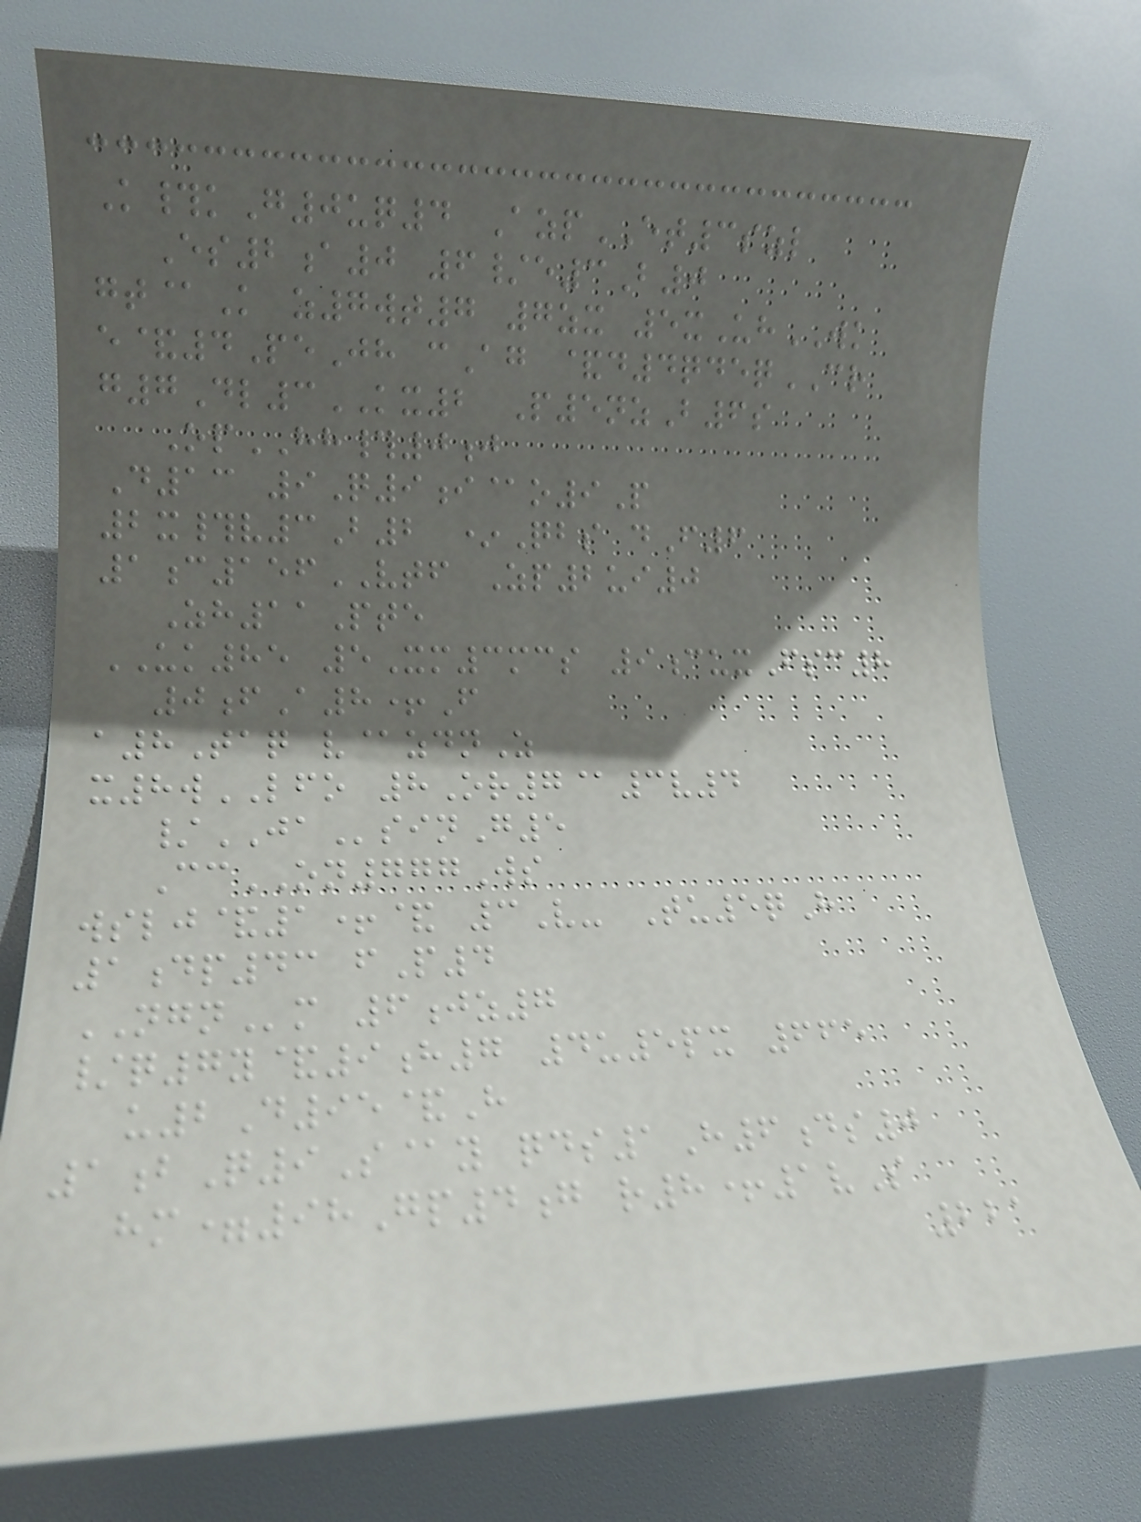K#kG0uq4 AzpET3szl
Es2a0 6/e3B0
gt@K z7wt7 7zx 5xUhWK
e&4PeJh cAg &d4qdeqCR
g7Dl3KX2 P5nzB6s
OpHH#0j
D13 9Q9i@o9P
2x#v3B2 *Qbs dF6
1c156VTF Zp2ui0
Zh11Pte
UK85 5Xm3mcs 9cuxFsc8
0fA8+F
a8Taq v@zdnZ
x8wLFO 8Or7@3v4
/JAsinG5
CcON777Ws
wslj&1+& 3V- Tu5qH
1dp43 fP4
NGNm 6jz7
/q7y&9h7 4u5px 665
u2D95&H
1bQ9S@y qds1H6ds0
hm=98Gp4g r8+1vS
221
